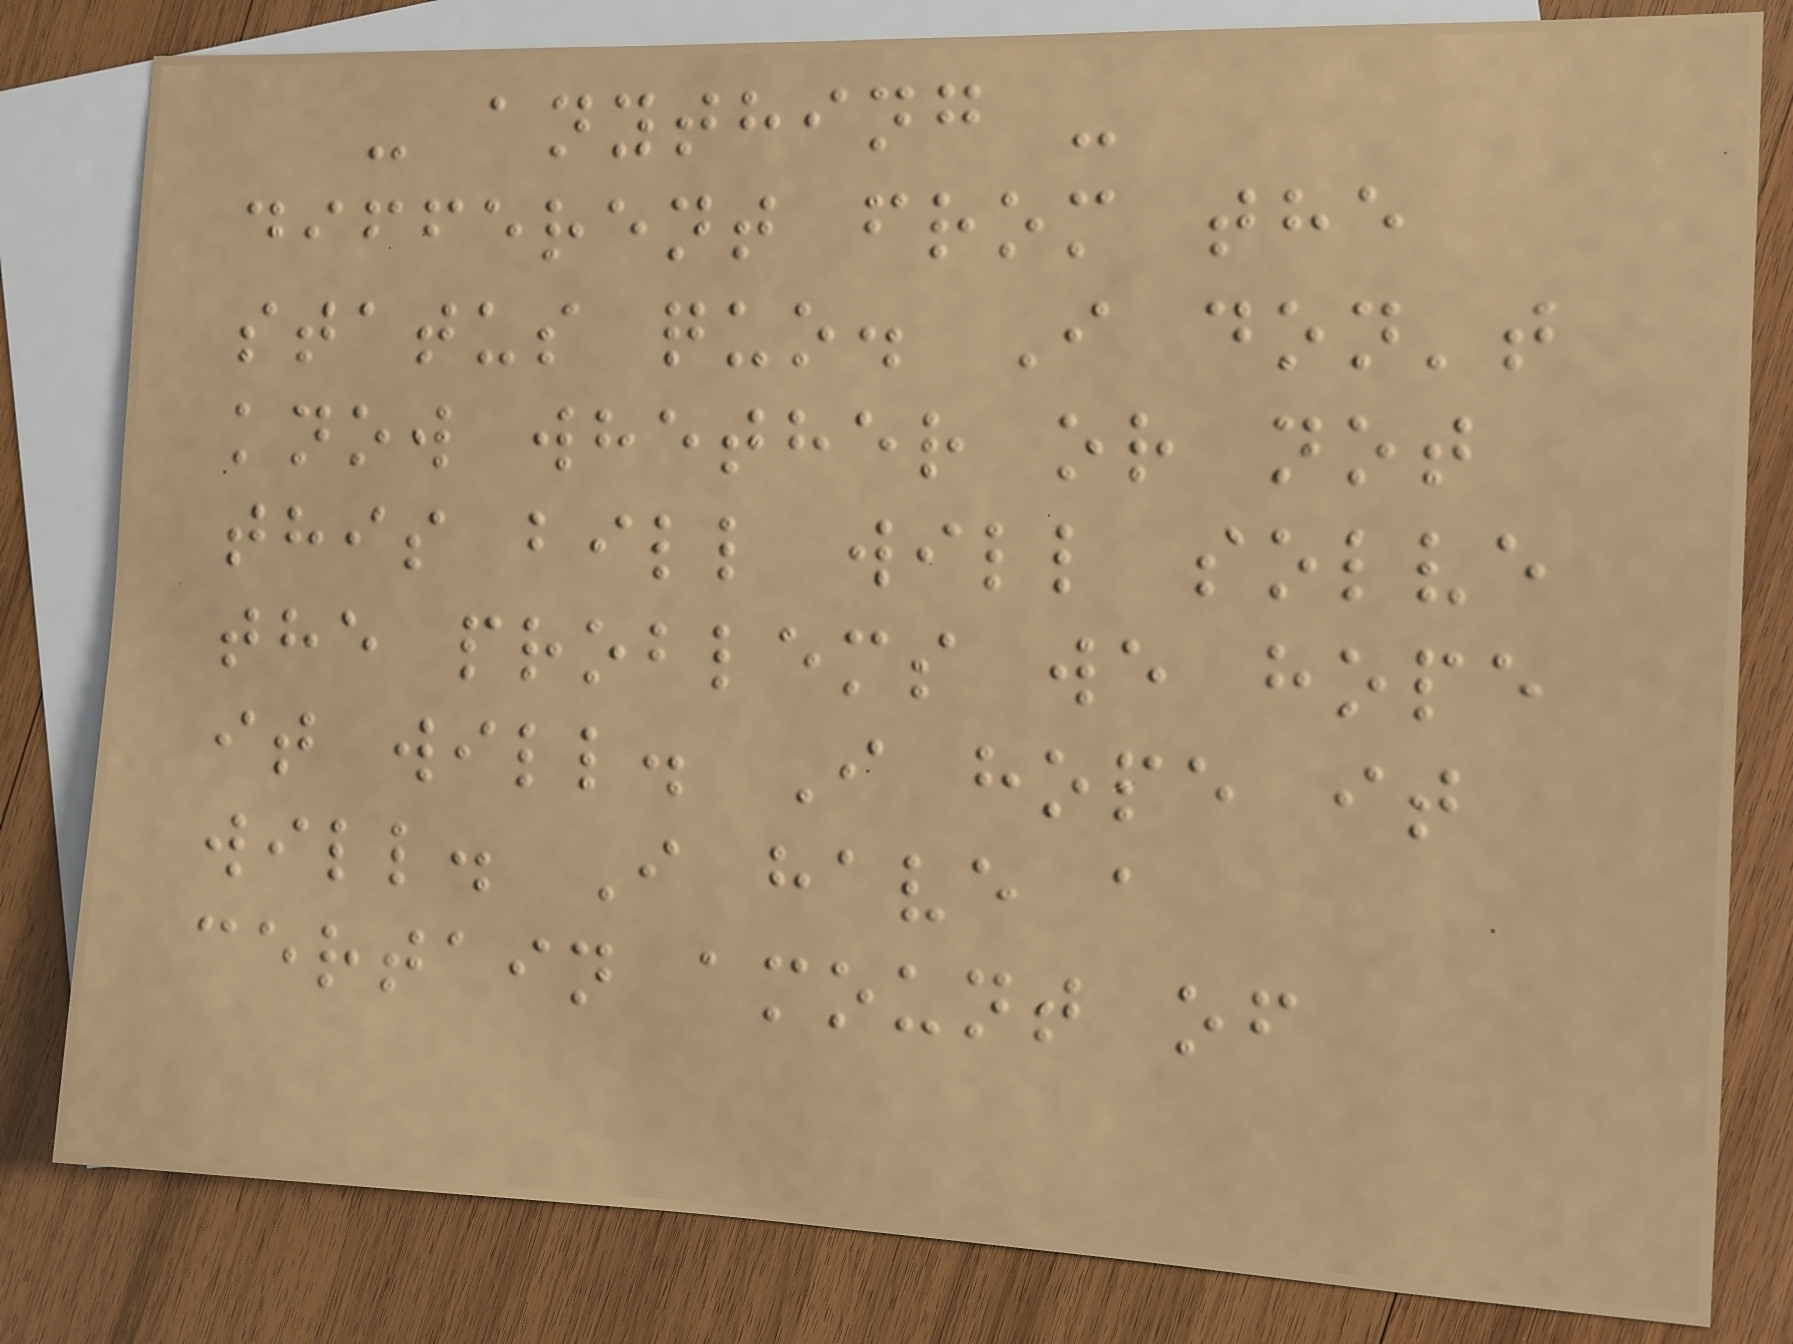- anything -
different from the
status quo. I don't
know whether or not
this bill will solve
the problems we hope
it will. I hope it
will. I have a
certain amount of
